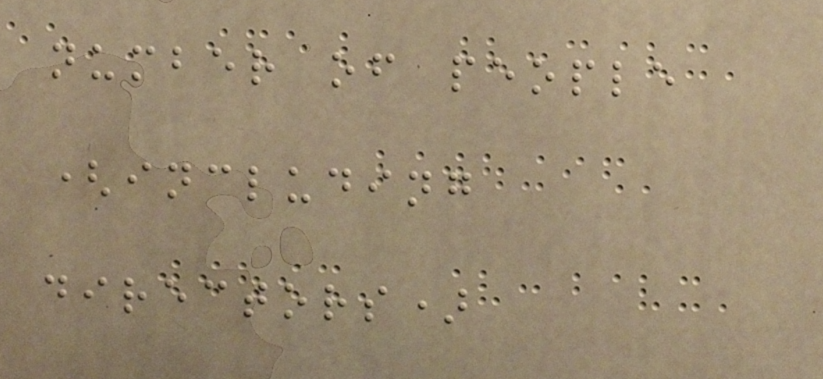number of people
(including
directors)
